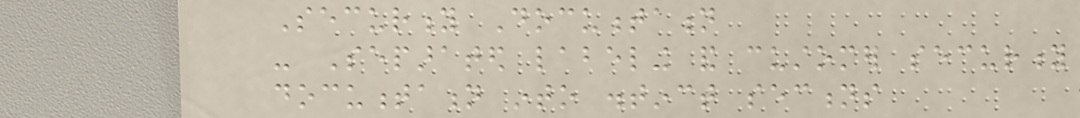Security Documentation
- Separated labeling and customer security
documentation into distinct sections
